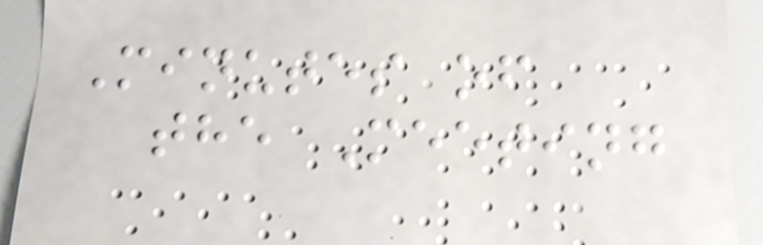Minutes of
the Meeting
